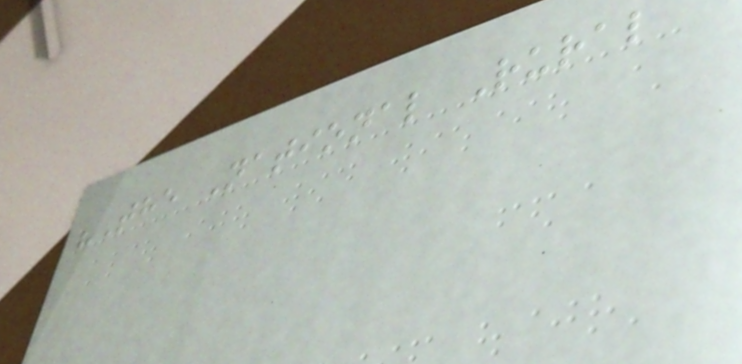"The National Rural
